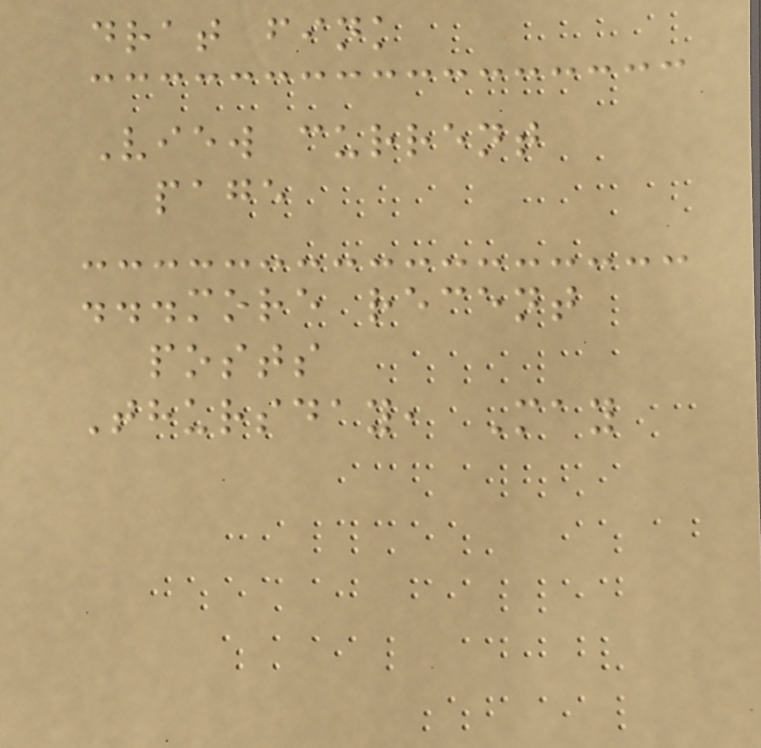drat fink
View current
page
...more recent
posts
Thursday, May
